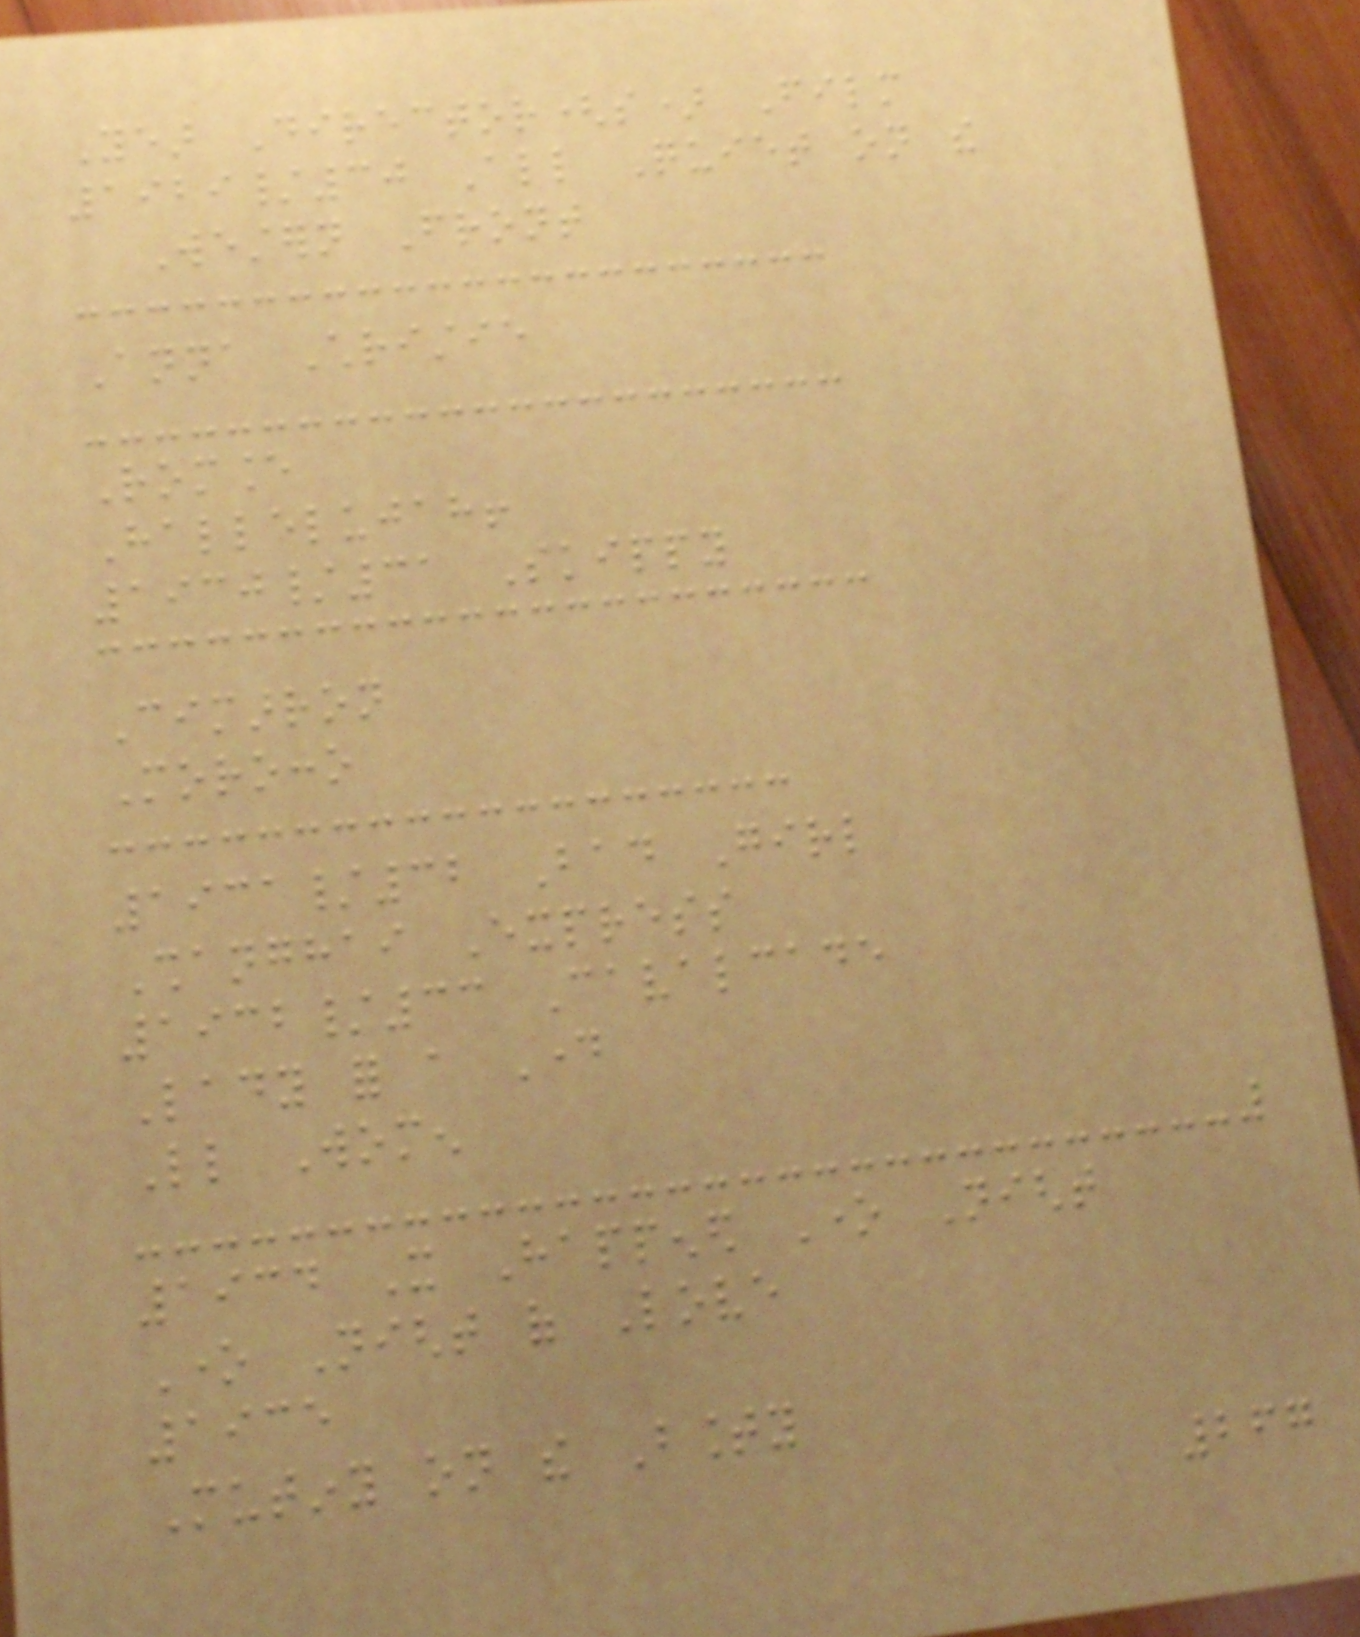Year Director(s) Film
1929/30 All Quiet on the
Western Front
Anna Christie
Romance
Hallelujah!
1930/31 Skippy
Cimarron
Morocco
1931/32 Bad Girl
Shanghai Express
1932/33 Cavalcade
Lady for a Day
Little Women
1934 It Happened One Night
One Night of Love
1935
Mutiny on the Bounty
267
